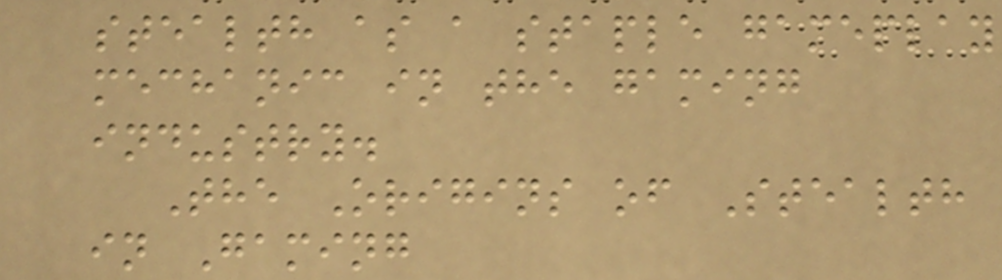stealth as a staple gameplay
mechanic in the gaming
industry.
The Origins of Stealth
in Gaming
